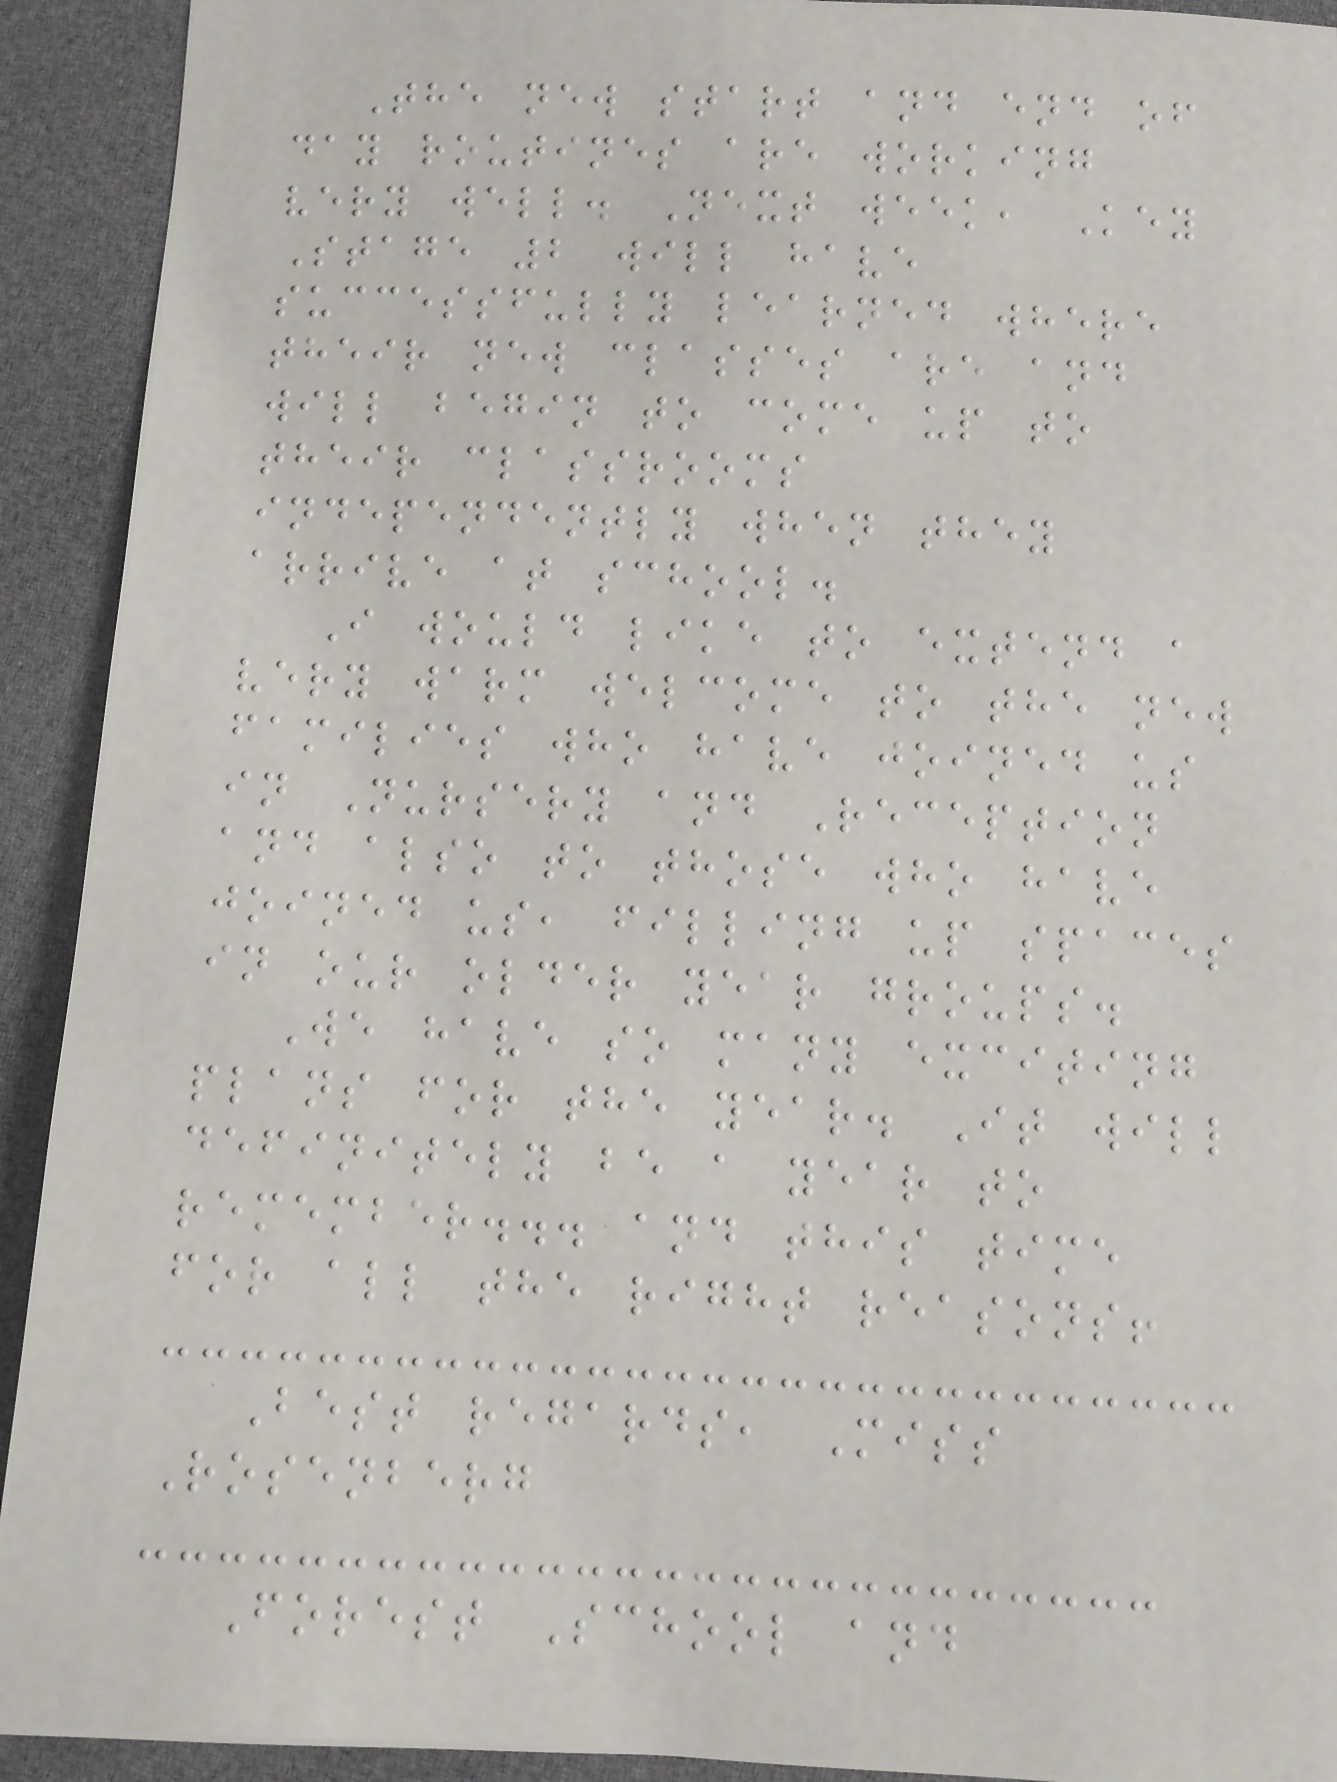The new start and end of
day routines are working
very well. Next week, Key
Stage 2 will have
successfully learned where
their new classes are and
will begin to come up to
their classrooms
independently when they
arrive at school.
I would like to extend a
very warm welcome to the new
families who have joined us
in Nursery and Reception
and also to those who have
joined us, filling up spaces
in our older year groups.
We have so many exciting
plans for the year. It will
definitely be a year to
remember... and this time
for all the right reasons!
Best regards, Miss
Rosenberg
Forest School and
